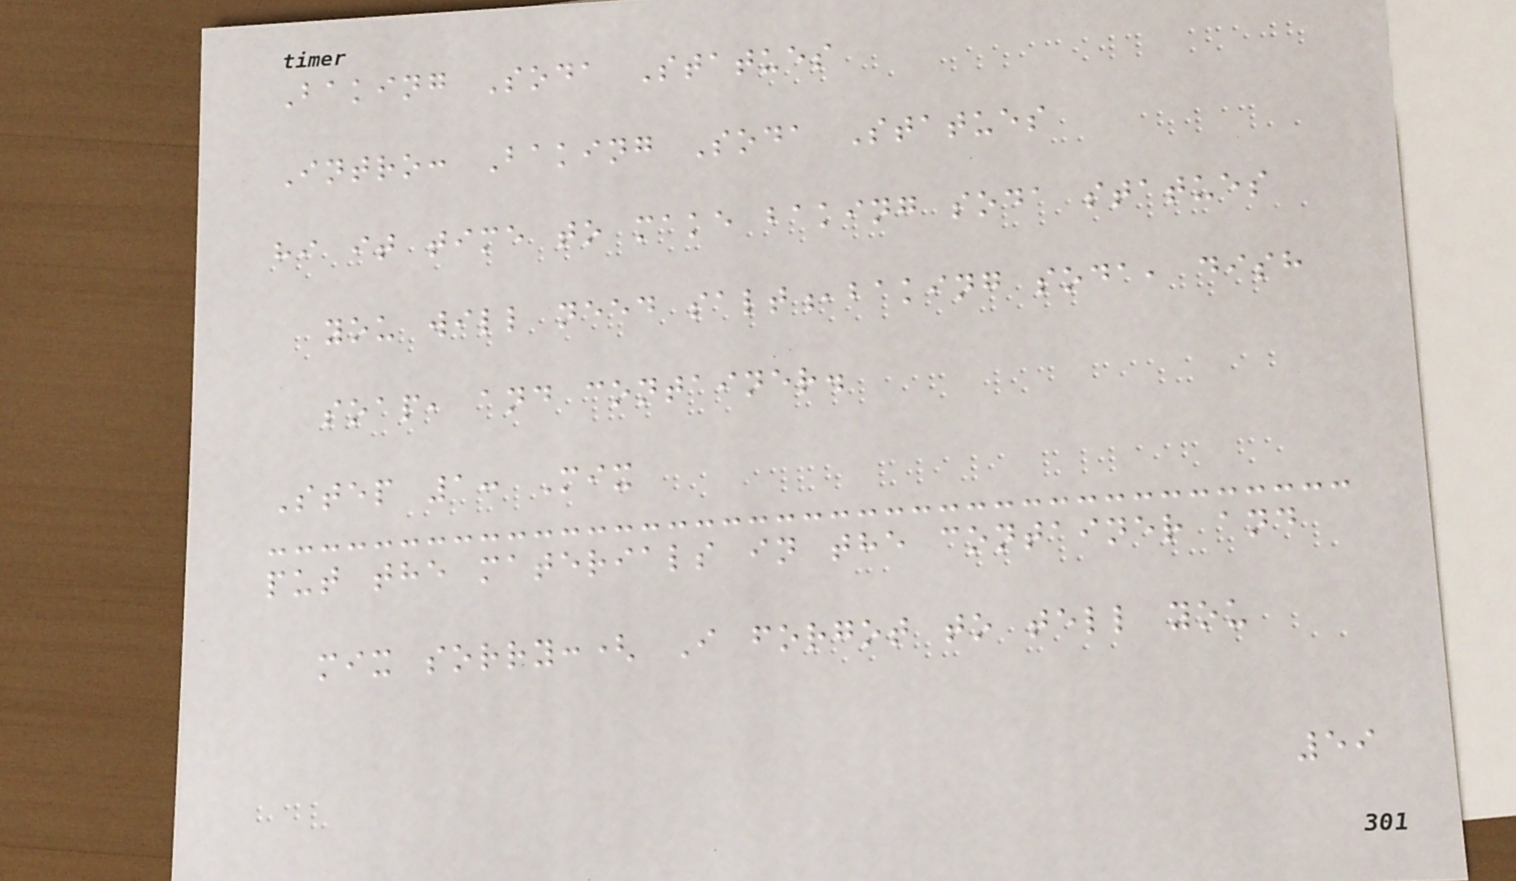Baking Soda Statues
Intro: Baking Soda Statues
hi it time to make baking soda statues
you will need salt,baking soda, dish
soap, and container.
Step 1: Mix
put the materials in the container and
mix sorry:( I forgot to tell you
59
